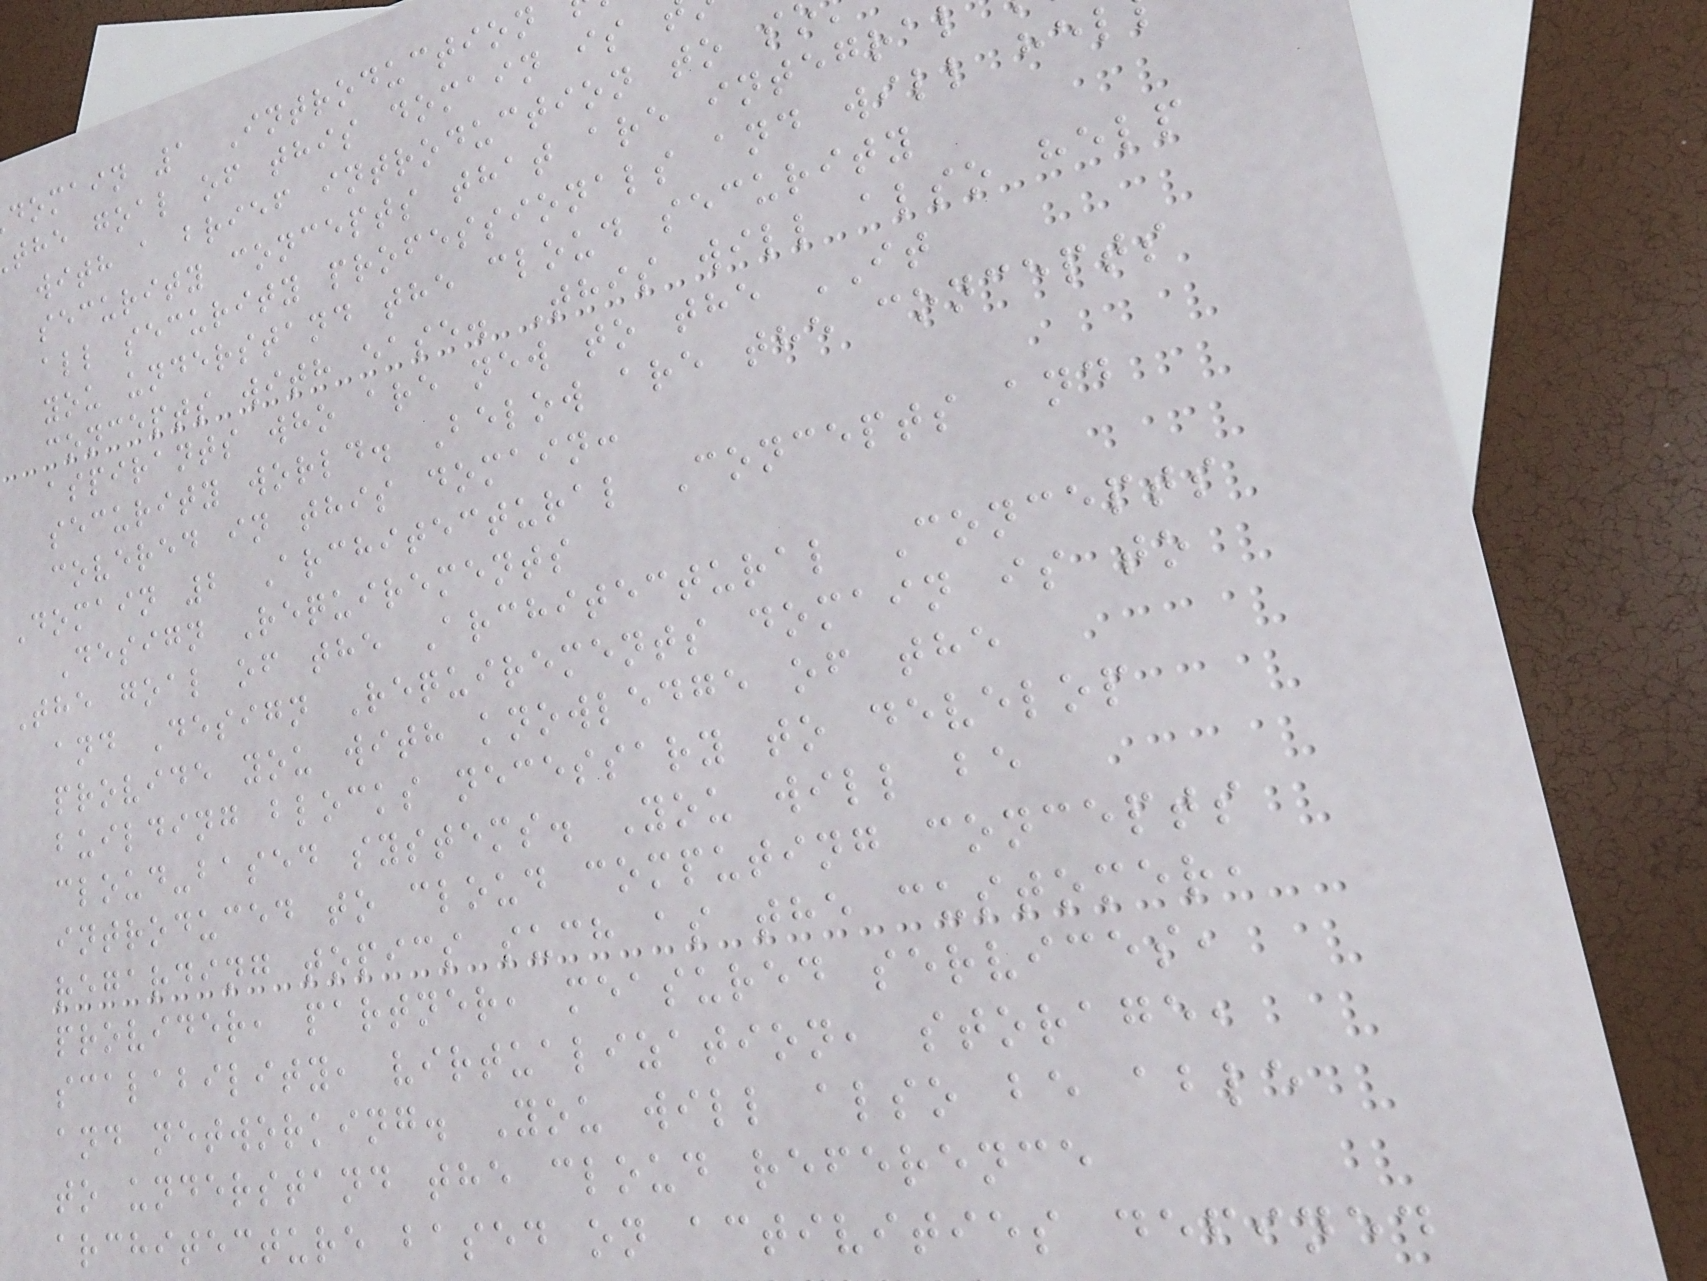domain 1 Introduction
the goal of this domain is
with a brief introduction to s
security concepts that are integra
all security professionals and will he
you understand the cloud security
concepts with ease. This will also help
aspirants who are new to the IT
security world. Below are the concepts
covered in this domain:
Domain 2 Architectural Concepts and
Design Requirements
The goal of the Architectural Concepts
and Design Requirements domain is to
provide you with knowledge of the
building blocks necessary to develop
cloud-based systems. You will be
introduced to cloud computing concepts
regarding topics such as the customer,
provider, partner, measured services,
scalability, virtualization, storage,
and networking. You will also be able
to understand the cloud reference
architecture based on activities defined
